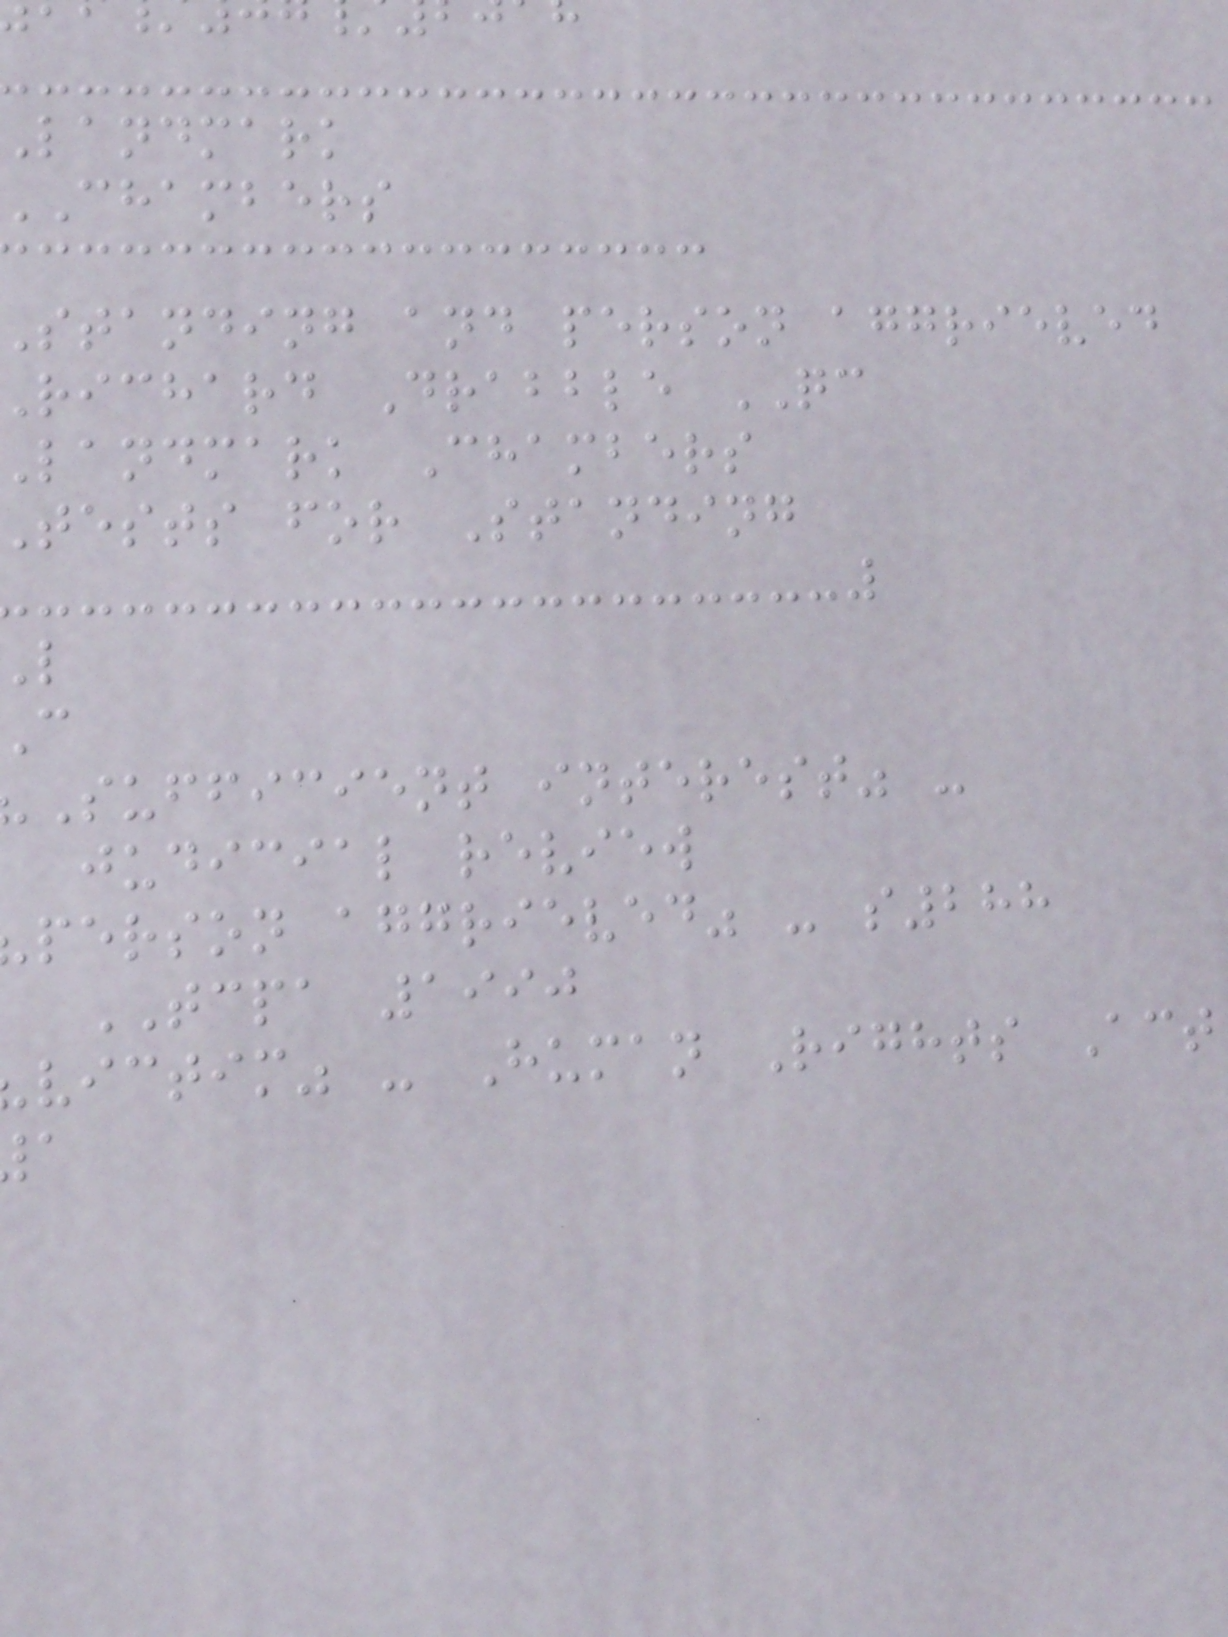landmark
chambers
standing and person aggrieved
richard Drabble QC
landmark Chambers
tests for Standing
Sufficient interest" -
judicial review
person aggrieved" - s288
TCPA 1990
victim" - Human Rights Act
